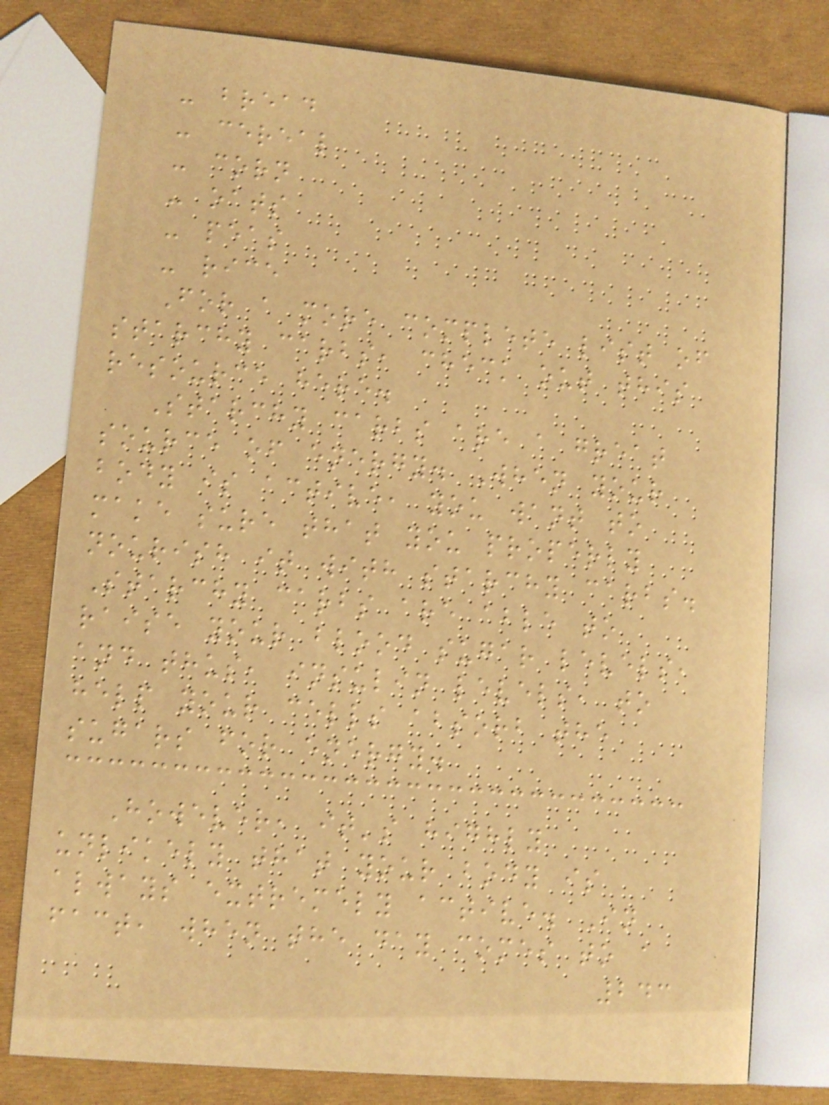- bread
- cereal
- corn
- oats
- peas
- rice
For a more complete list of
starchy carbs, check out this
resource here.
Starchy carbs are a great
source of energy. When your
body is active, you want to
make sure that you properly
nourish it with starchy carbs.
Starchy carbs are able to
raise your blood sugar levels,
and thus, insulin levels, to
help your cells absorb the
sugars for energy.
However, it's highly
unlikely that your body is
always extremely active. In
fact, when the day comes to a
243
